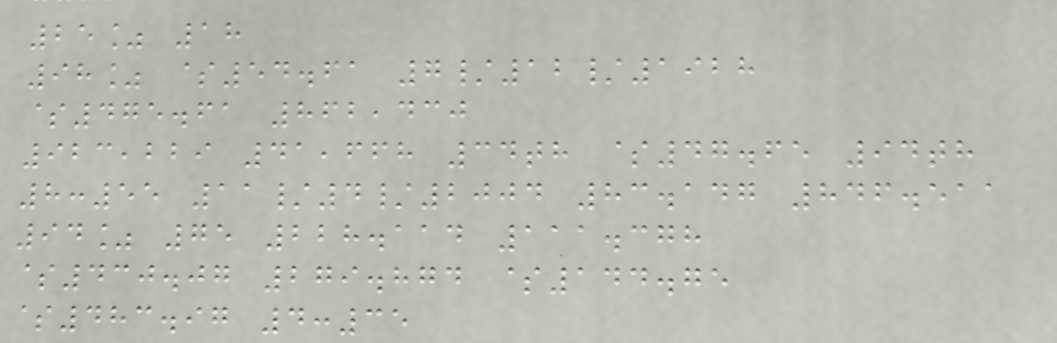25% 18
98% $54.61 7/12/1928
$475.61 862,430
923,229 41,668 34th $47.65 94th
8:55 11/4/2004 83.147 846.511
94% 75 228.114 111.378
$430.07 279.874 $144.75
$483.97 4:35
